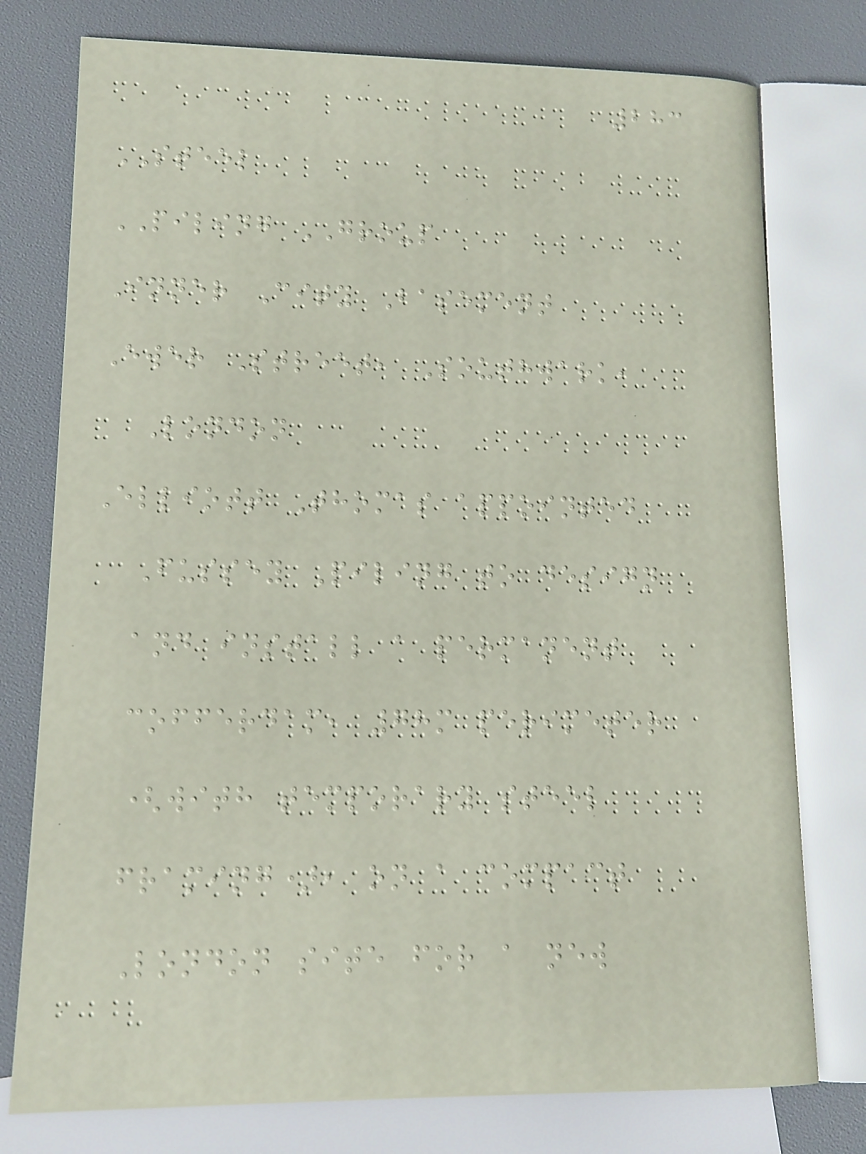283
STEEL
PILING GROUP
Inner City Basement
Ewer Street, Southwark,
London
Elliott Thomas appointed
Fussey Piling to design
and install a permanent
cofferdam, 78m perimeter
(with temporary steel
framing), on a compact
London site for a new
